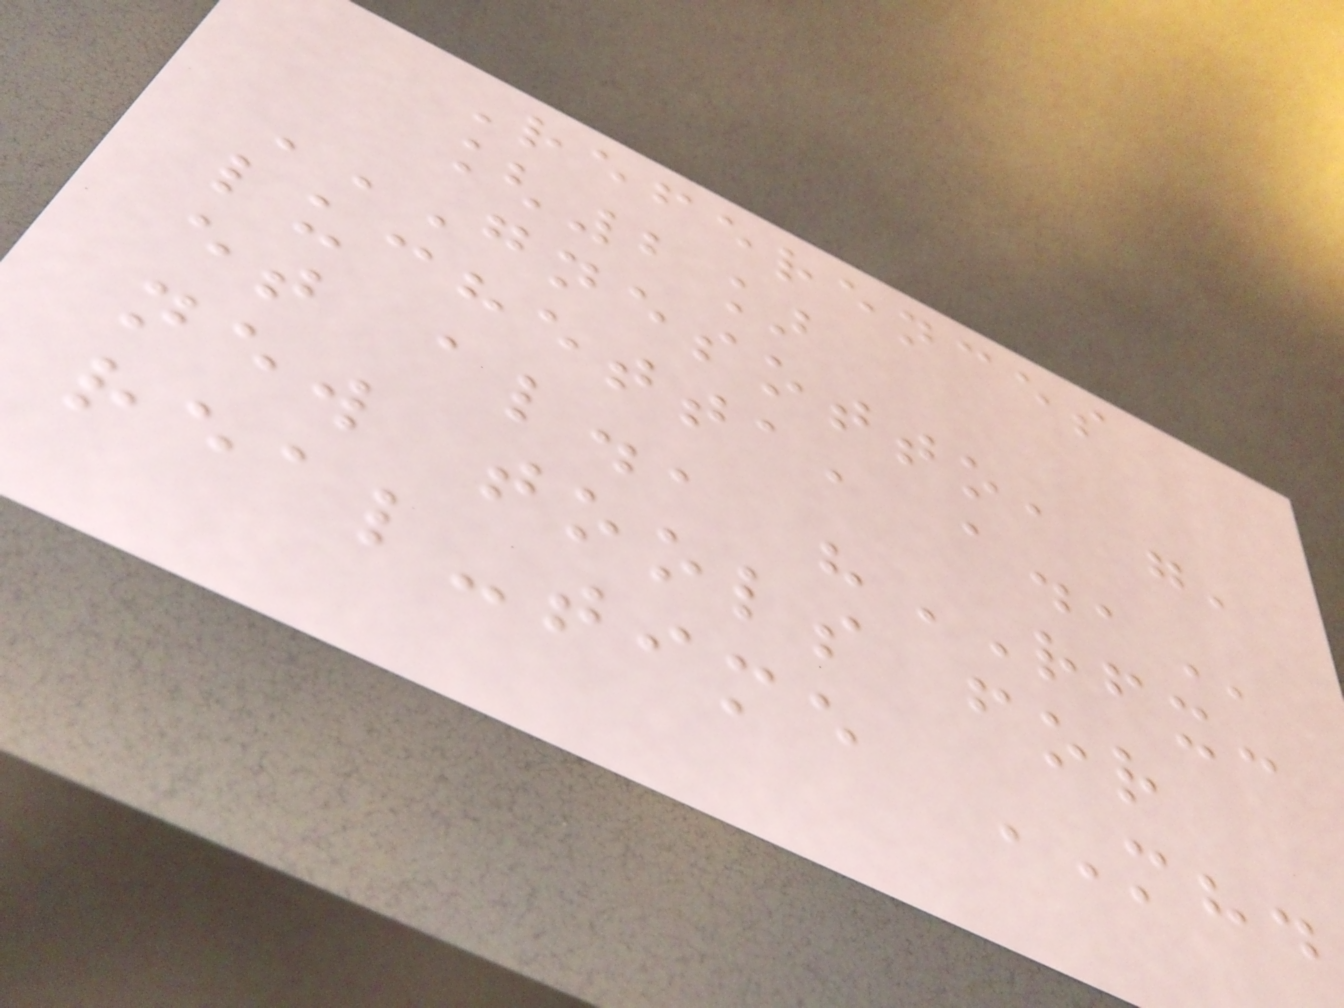References
[2]
GNESOTTO, G,
LUCHETTA, A.,
et al., "RFX:
new tools for
real-time MHD
